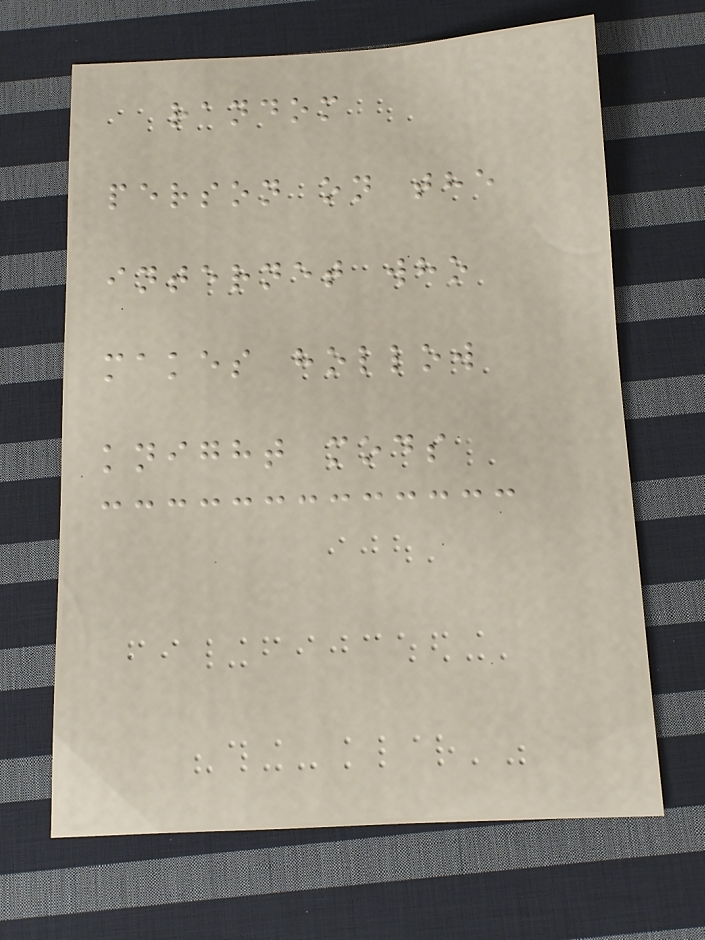random
person on the
internet who
makes hollow
knight mods
